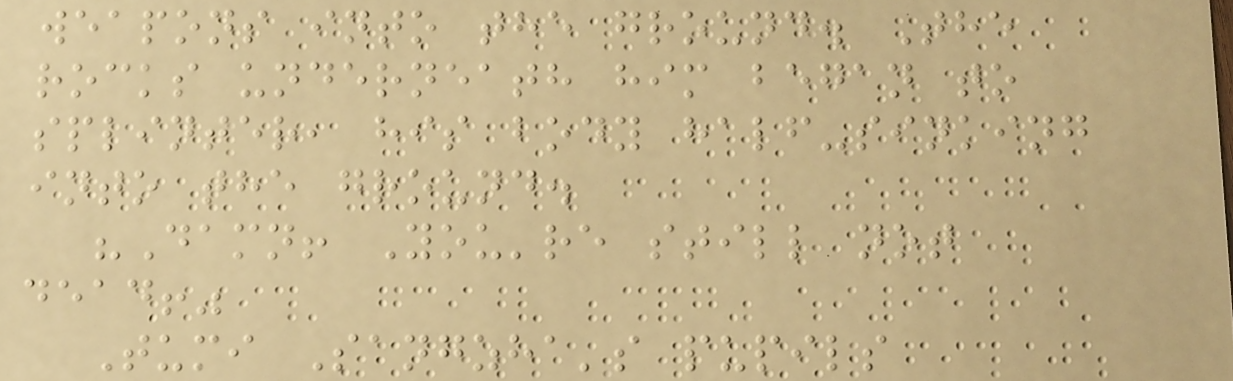weapons into the ground. The
rocks underneath him began to
splinter, his body half-sinking
into the ground.
"Damn! You're still not
dead!"
Tumi Sangzha's pupils
